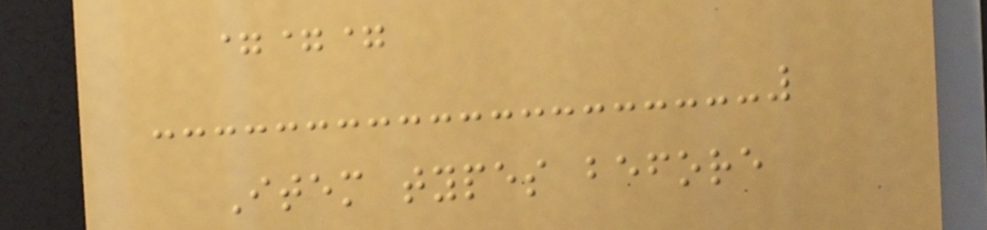===
Item types before
